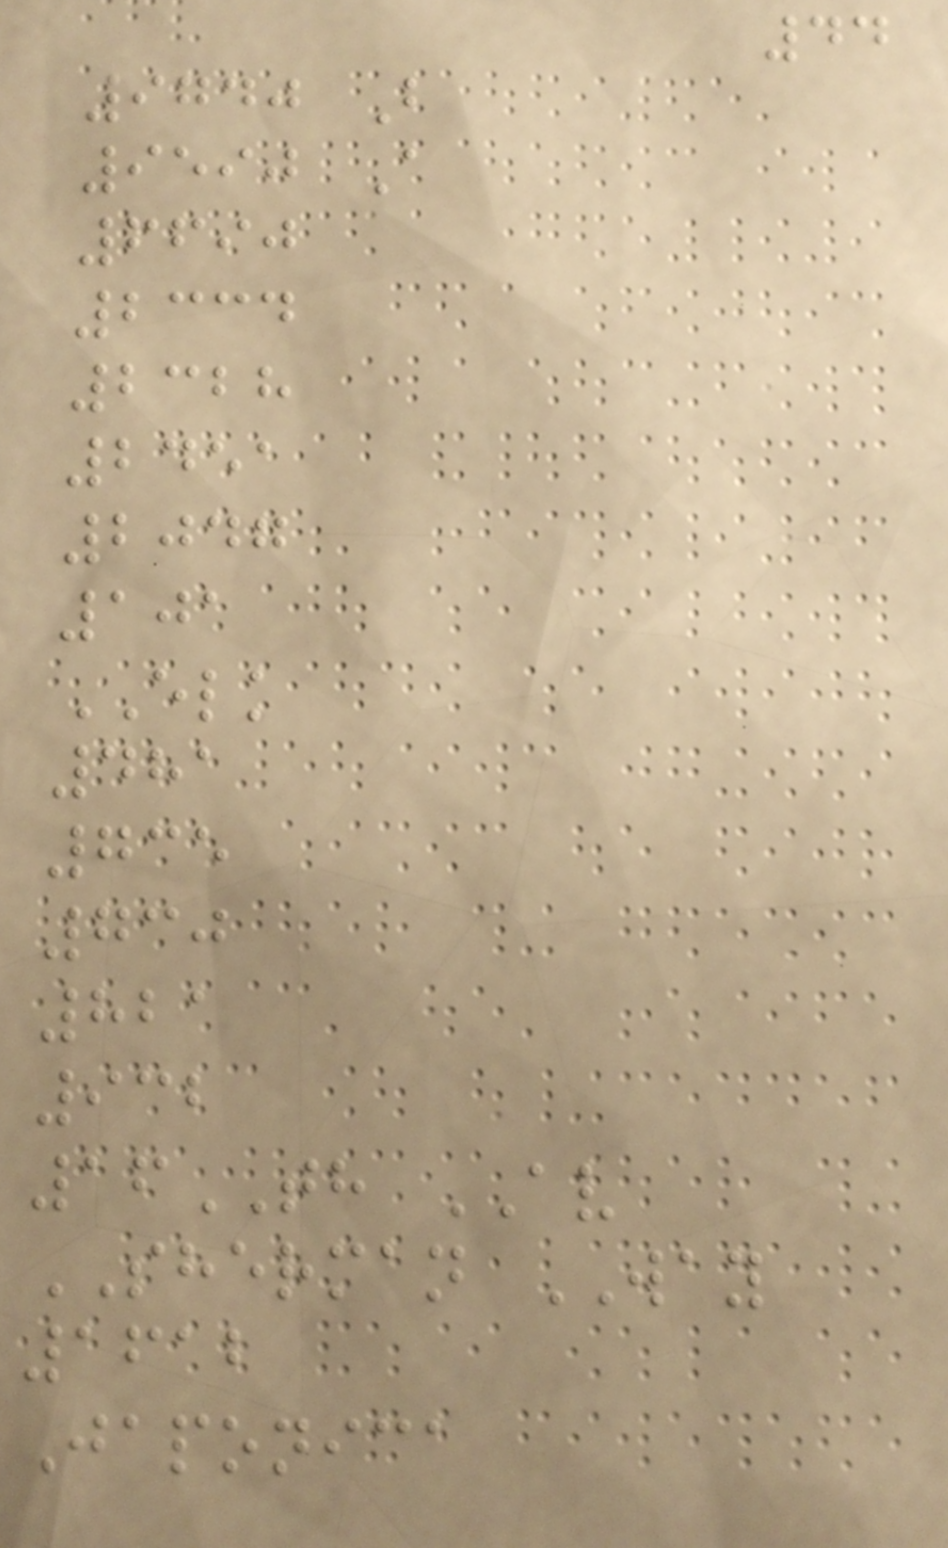44
9740 B
9590 A
6690
2334
2328
2451
2047
101
ELK
481
735
730
821
932
16TH AV
SHERMAN WAY
1612
Japonica
